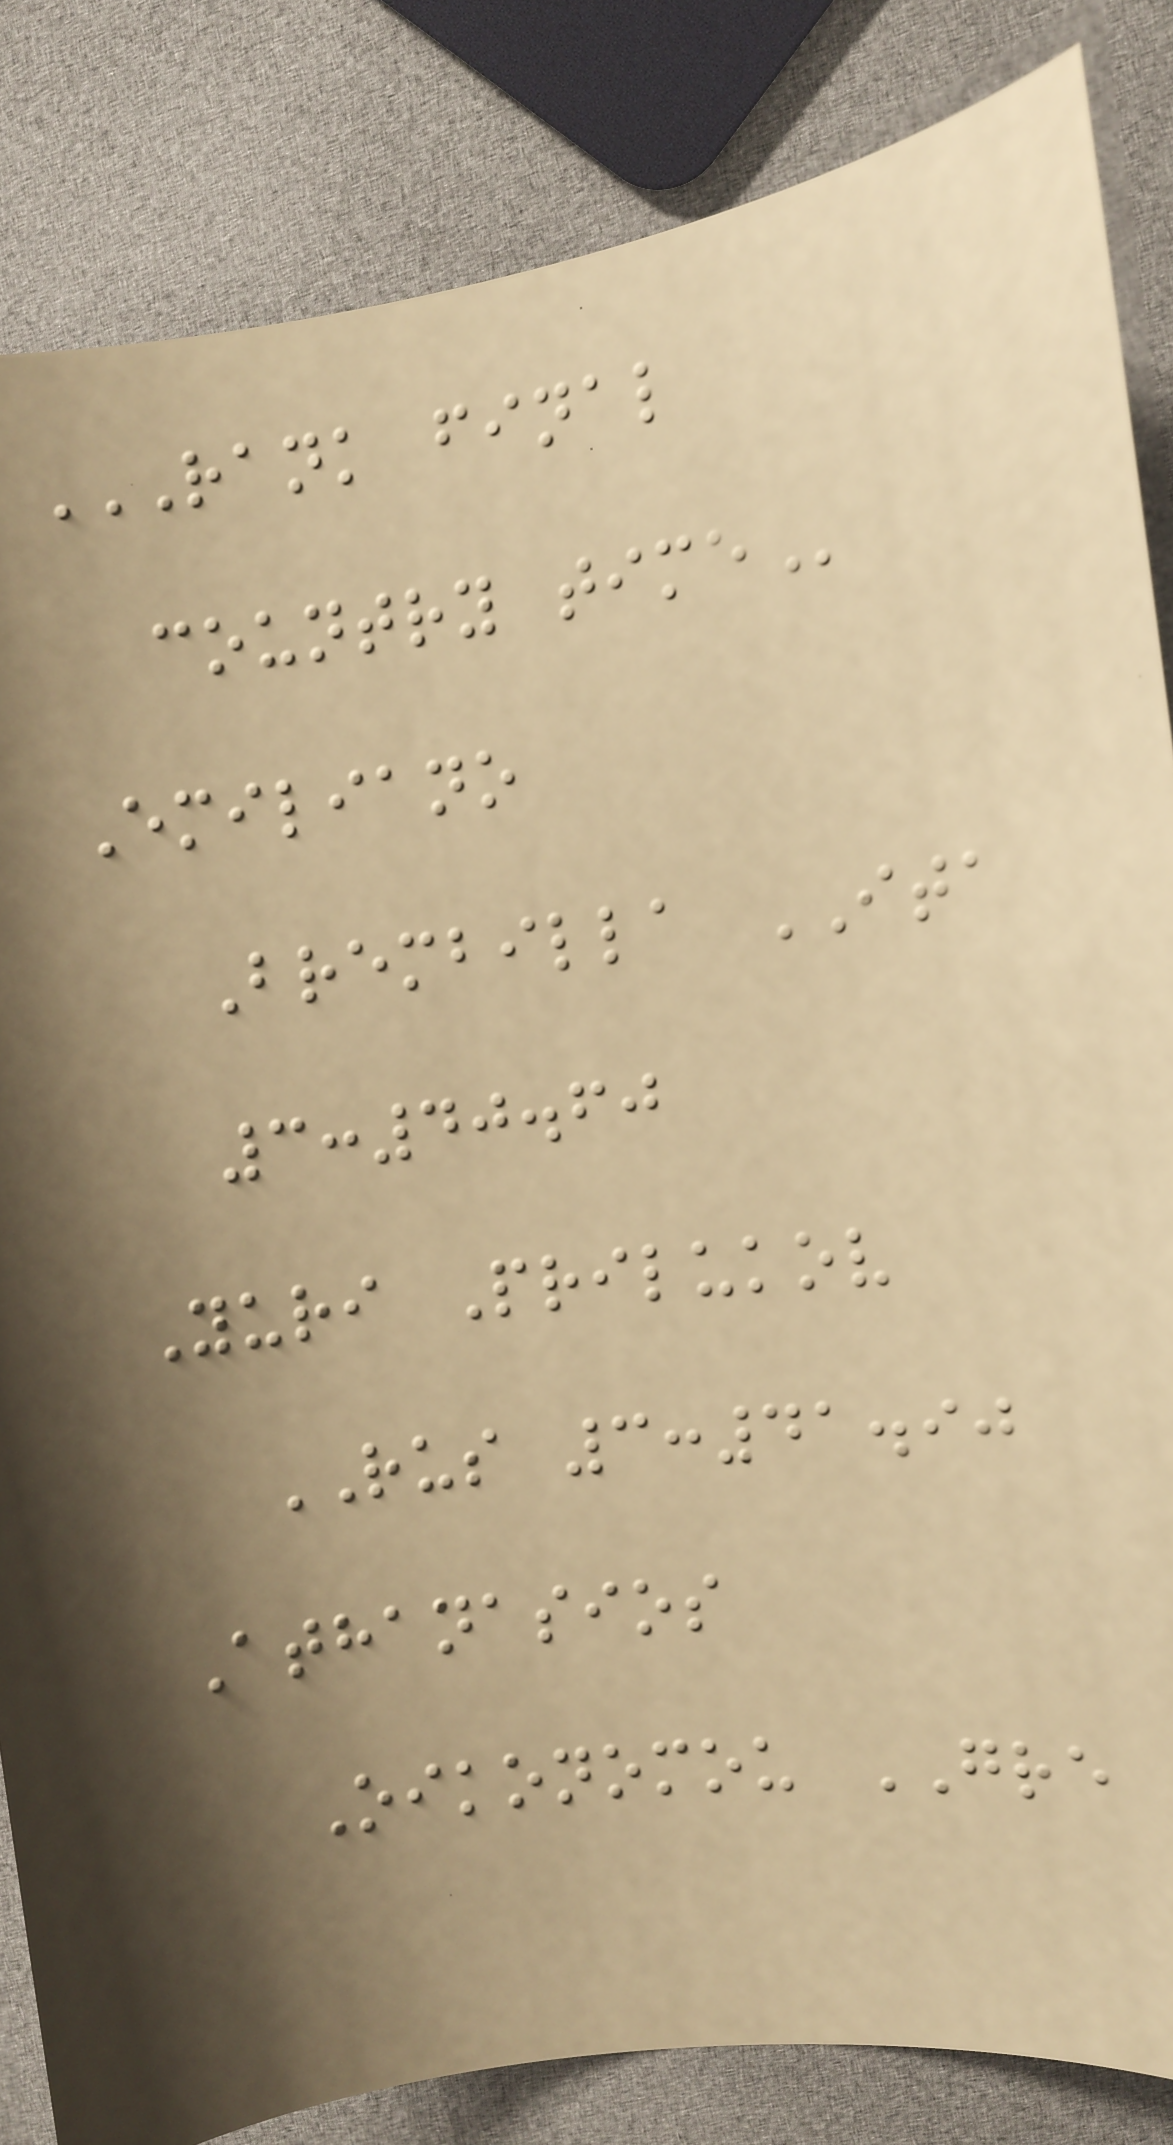RANK FINAL
COUNTRY TIME
Emiliano
Brembilla ITA
3:40.60
Yuri Prilukov
RUS 3:41.90
Athanasios
Oikonomou GRE
